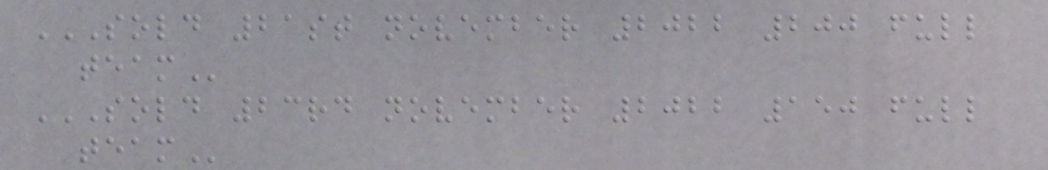SOLD 21ST NOVEMBER 2022 200 FULL
TEAM
SOLD 23RD NOVEMBER 2022 150 FULL
TEAM
